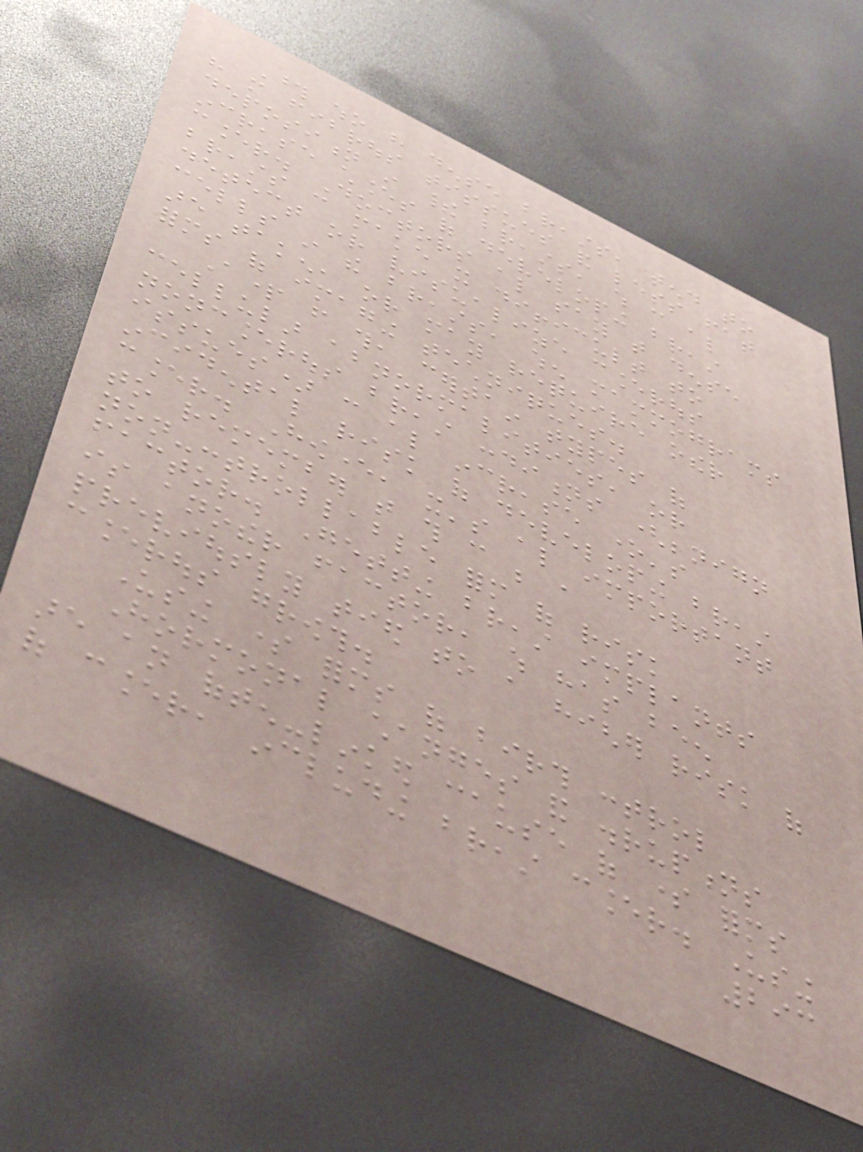Those who have dense breasts, tend to
have more fibrous tissues and less fat
deposition in their breasts, which can also
increase chances of developing breast
cancer. Doctors also say that dense
breasts can make it difficult to
detect or visualize cancerous
cells in the breasts, when mammograms
are taken, or may require other
forms of imaging techniques.
Apart from this, certain types of
cellular abnormalities, or
noncancerous breast conditions (benign
issues) can also increase one's
incidental risk of developing breast
cancer. However, it's also important
to remember that this can be a
non-controllable form of risk
factor. Getting breast implants
is another factor, which has been
previously tied to a higher risk of
cancerous growth.
Using some forms of birth control
Hormonal changes and disruptions
are an often-linked cause of some forms
of cancer, including breast cancer. Using
293
